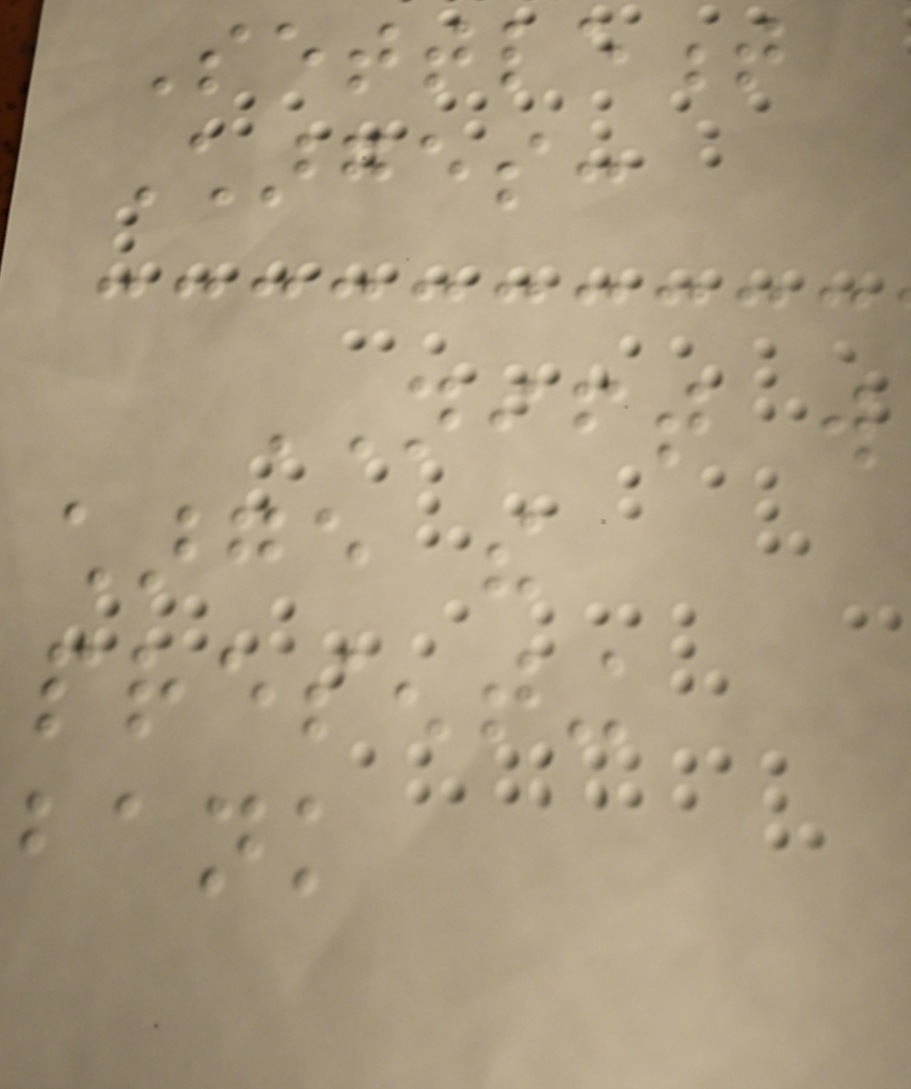Settlement
Charges:
NIFT will
charge the
presenting
bank
